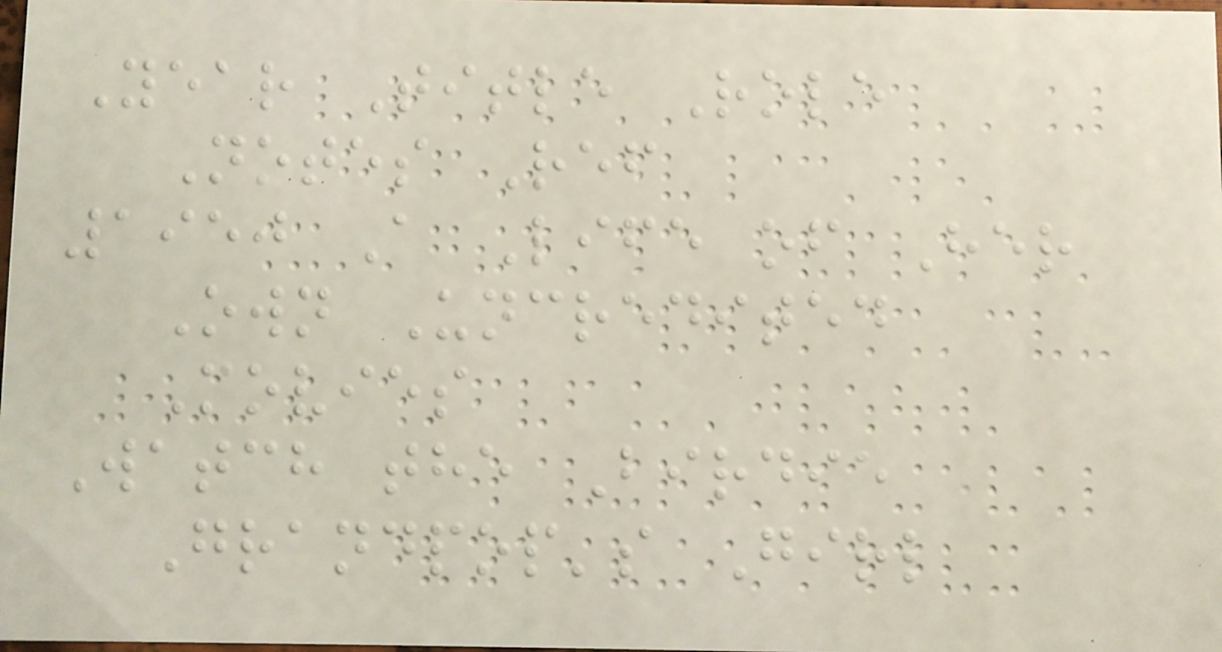Year Title Role
Notes Ref
1950 A Life of Her
Own Uncredited
Movies
Watch the Birdie
Grandpop's Girl
